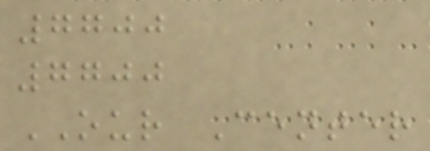7700
7700
OUR Center
